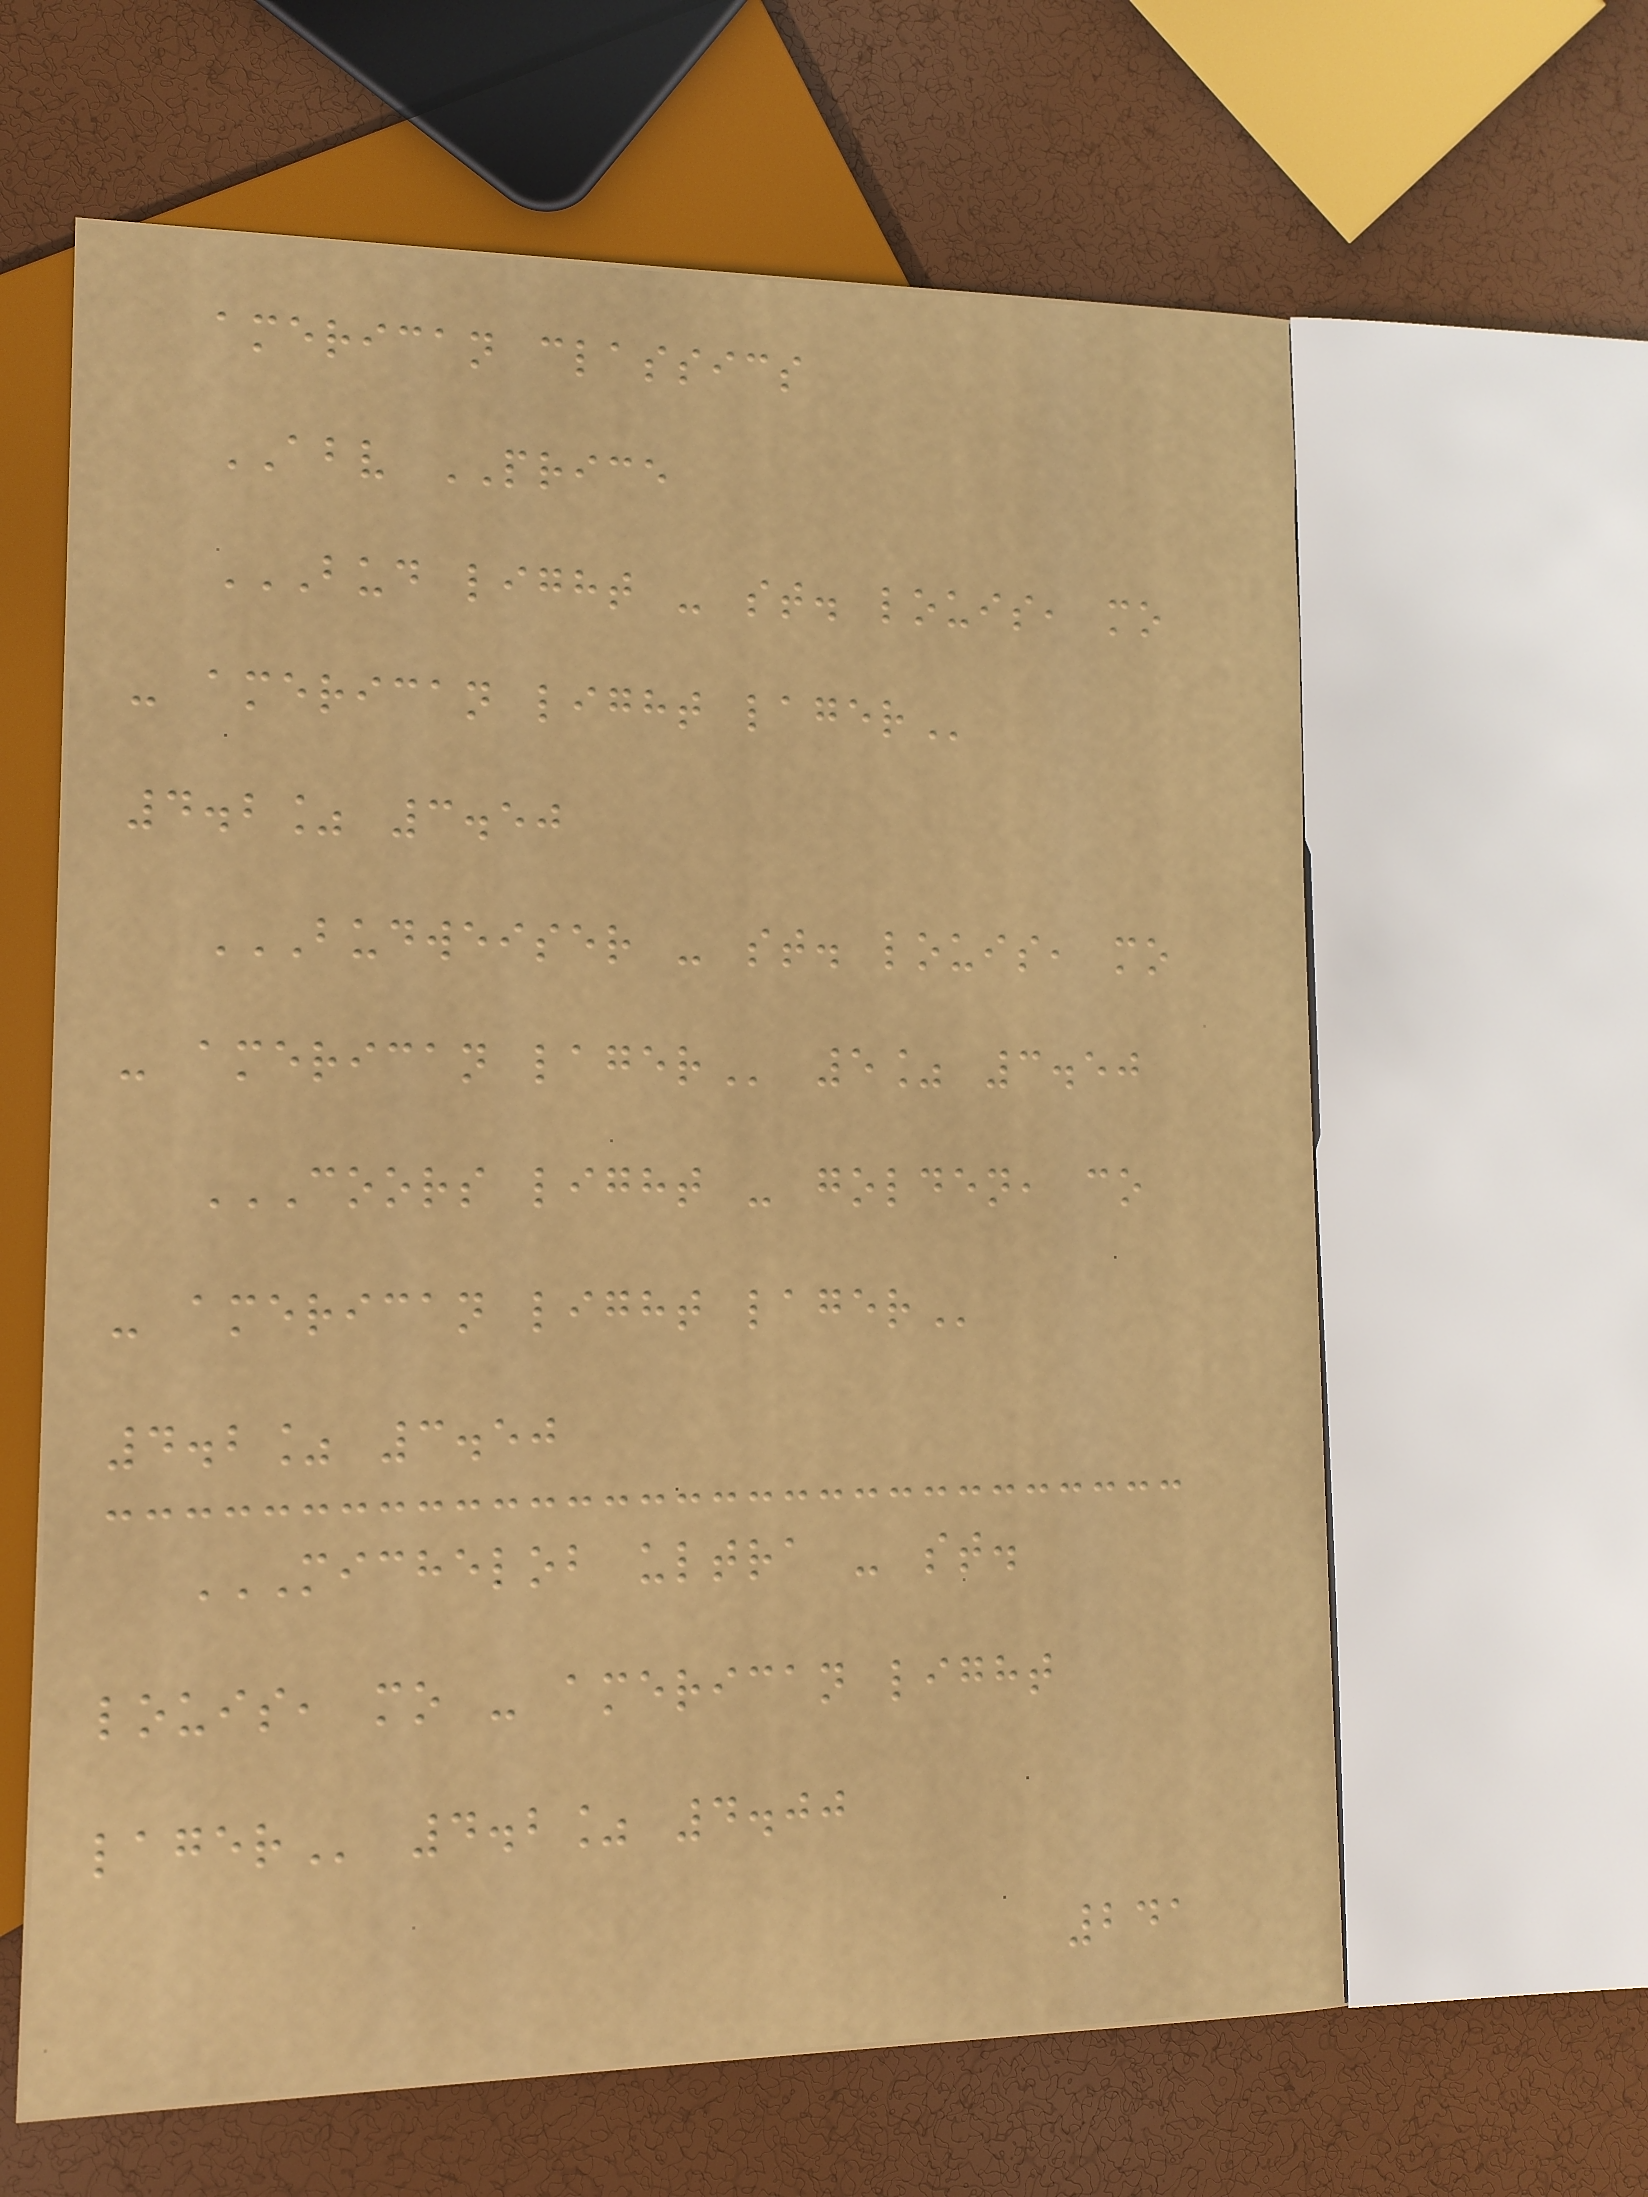american classics
ABV PRICE
BUD LIGHT - ST. LOUIS, MO
- AMERICAN LIGHT LAGER
4.2% 3.50
BUDWEISER - ST. LOUIS, MO
- AMERICAN LAGER 5% 3.50
COORS LIGHT - GOLDEN, CO
- AMERICAN LIGHT LAGER
4.2% 3.50
MICHELOB ULTRA - ST.
LOUIS, MO - AMERICAN LIGHT
LAGER 4.2% 4.00
241
